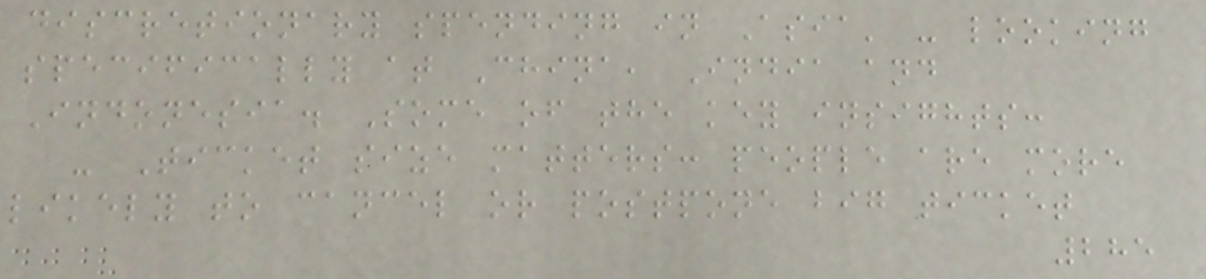discretionary spending in Asia' - looking
specifically at China, India and
Indonesia. Some of the key insights:
- Ticket size matters: people are more
likely to cancel or postpone big ticket
285
